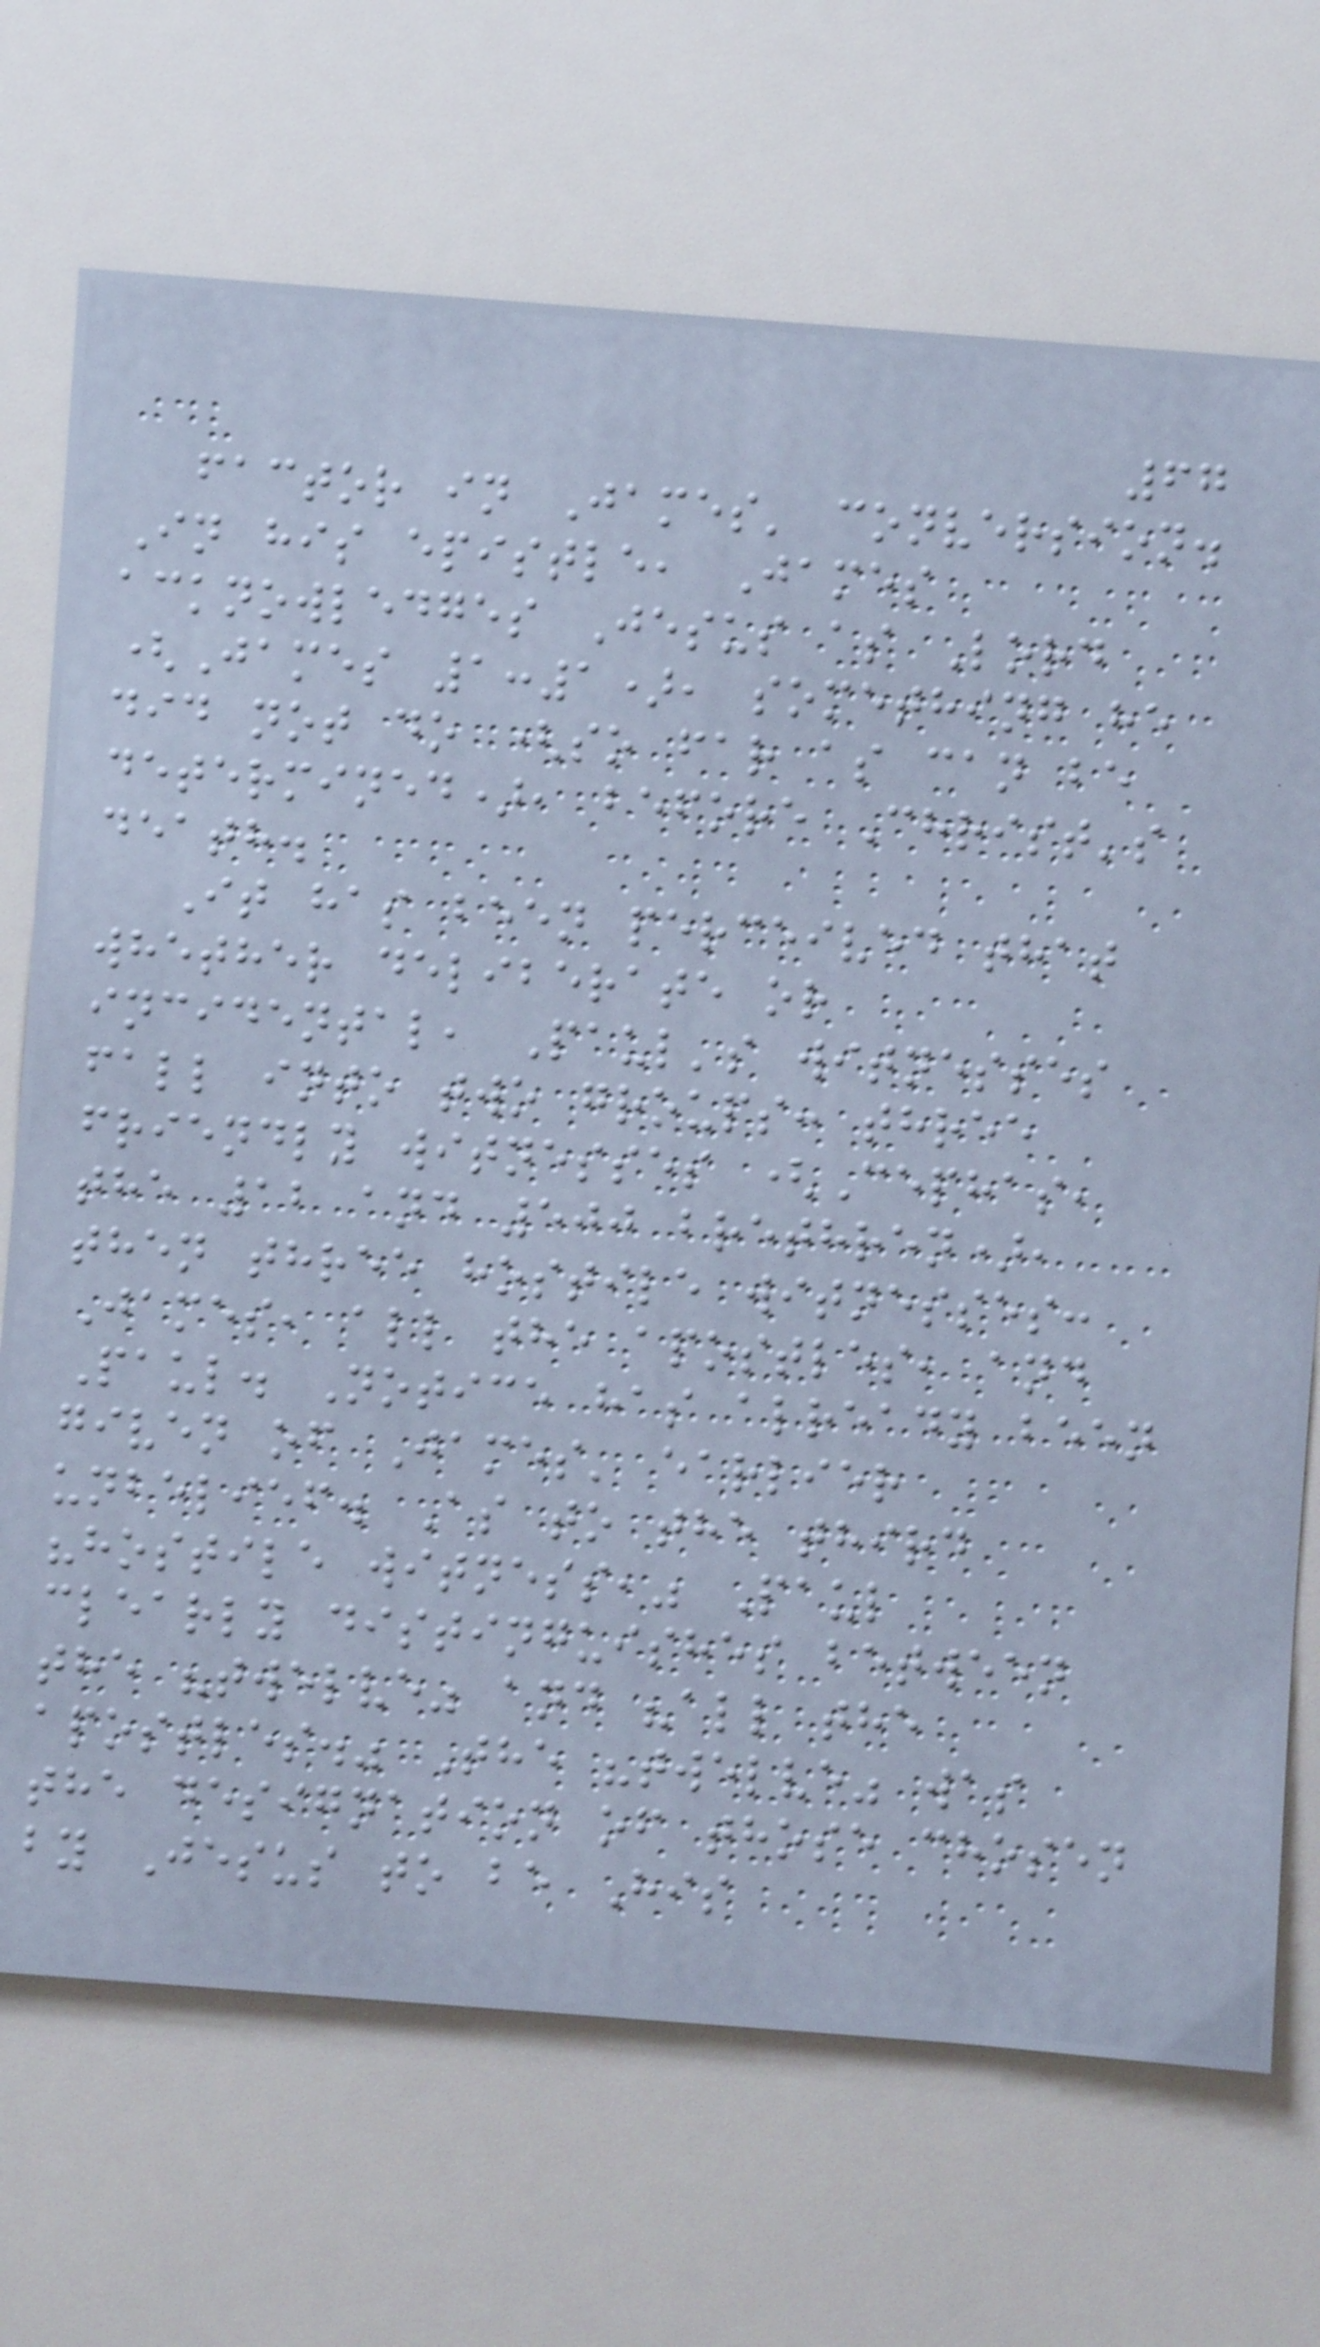67
factor in James' conversion.
In his epistle, James
acknowledges Jesus as Lord
(James 1:1), something he
did not do (so far as can be
determined), before Christ's
death.
It has been perceived that
whether deliberate or
incidental, Paul's witnesses
fall into two groups: three
friendly witnesses (Cephas,
the 12 and 500 brethren),
then three hostile witnesses:
James, all the apostles, and
Paul. Notice has already been
given of James' earlier
unbelief. As to the third
"hostile witness," Paul
clearly distinguishes between
the "twelve" and "all the
apostles." The "twelve" was
the designation of those chosen
by Jesus to be His
